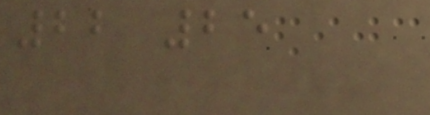22 25
